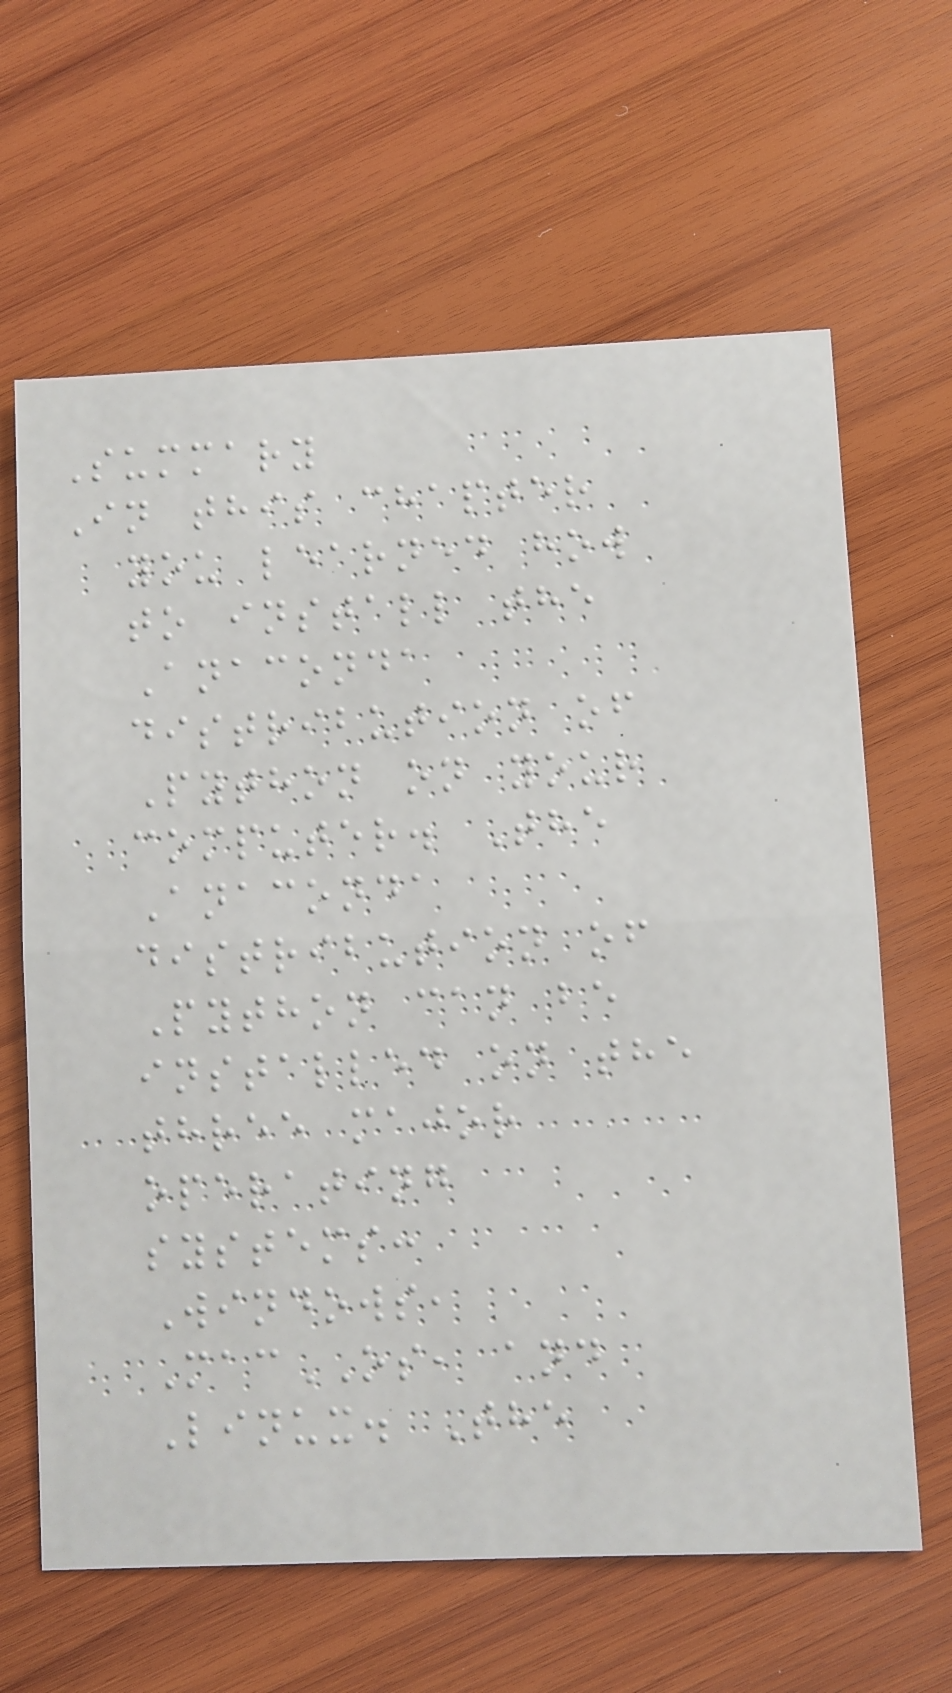Summary
In this chapter
you learned how
to install the
Anaconda
distribution of
Python on your
computer. The
Anaconda
distribution of
Python can be
installed on the
three major
operating
systems:
Windows,
MacOS, and
Linux. The
